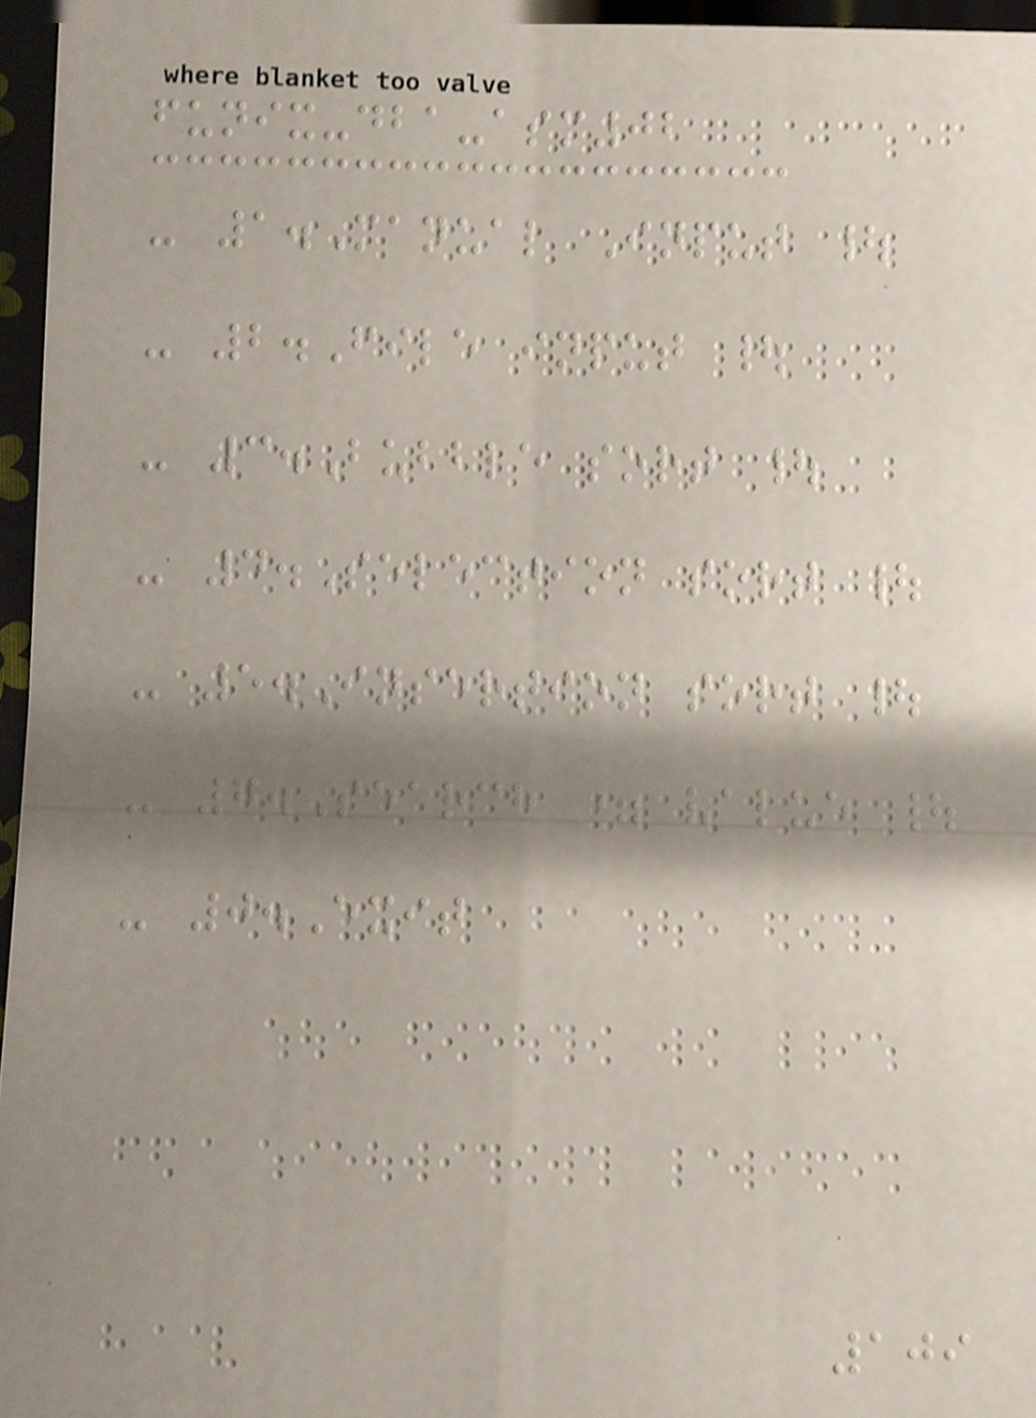funix-dba-asm02
- 1.Manual Input |
- 2.File input |
- 3.Bubble sort |
- 4.Selection sort |
- 5.Insertion sort |
- 7.Search = value |
- 0.Exit
109
